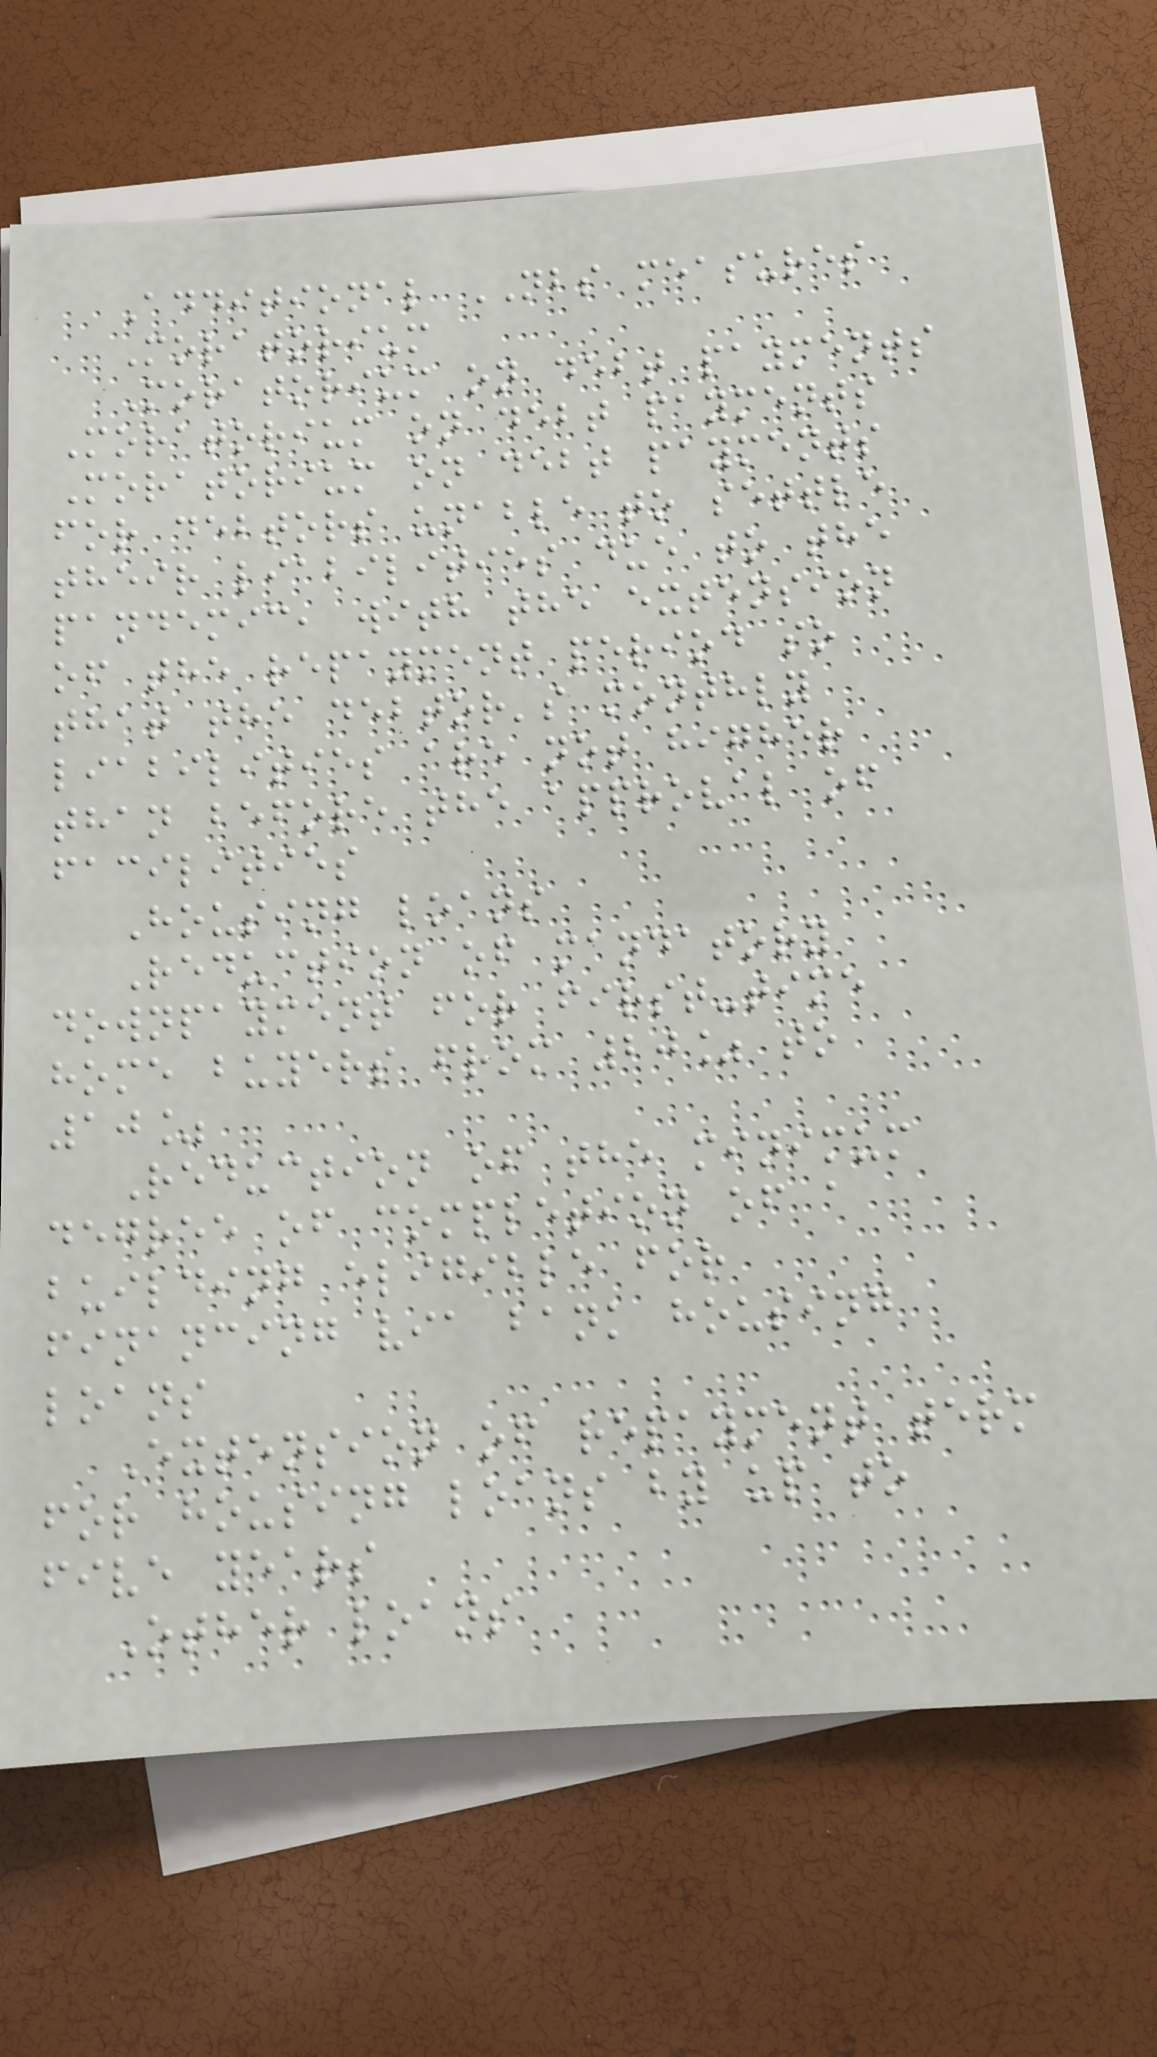Additional NBS measures
Moratorium
Moratorium on debt payments
Moratorium on debt payments
Moratorium on debt payments
for debtors unable to settle
their liabilities due to the
pandemic, with the extension
of the repayment period so
that the debtor's monthly
liabilities are not higher
than before the approval of
facilities
Housing loans
Reduction of mandatory
downpayment for first-time
home buyers from 20% to
10%
Reduction of the minimum
degree of completion of a
building eligible for
financing via bank housing
loans
Extension of repayment term
for housing loans by up to
five years
Other loans
